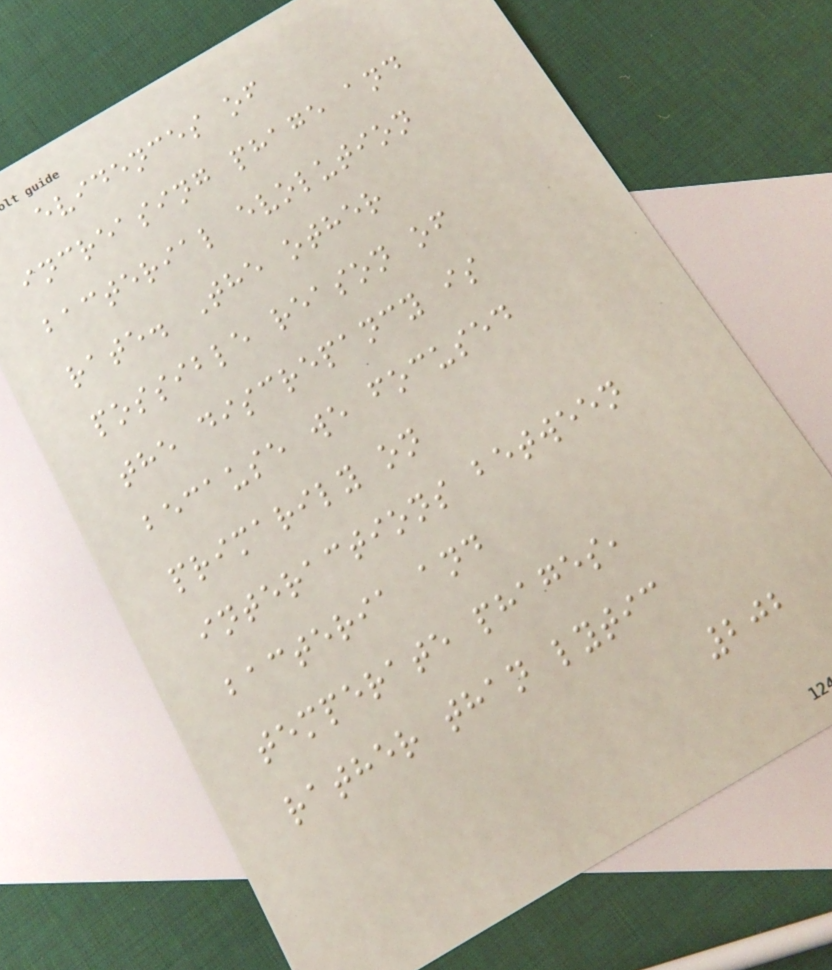evidences of
increasing phage and
bacterial evolution
rate. The other
possible reason of
the discrepancy is
because we focused
primarily on
interactions between
bacteria and
temperate phages,
rather than lytic
202
